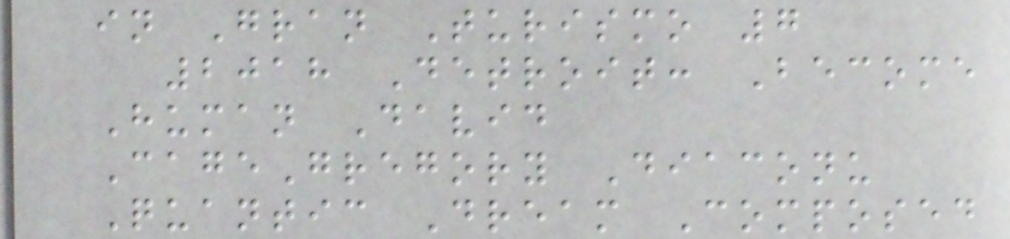in Gran Turismo 7
2018 Detroit: Become
Human David
CageGregory Diaconu
Quantic Dream Composed
